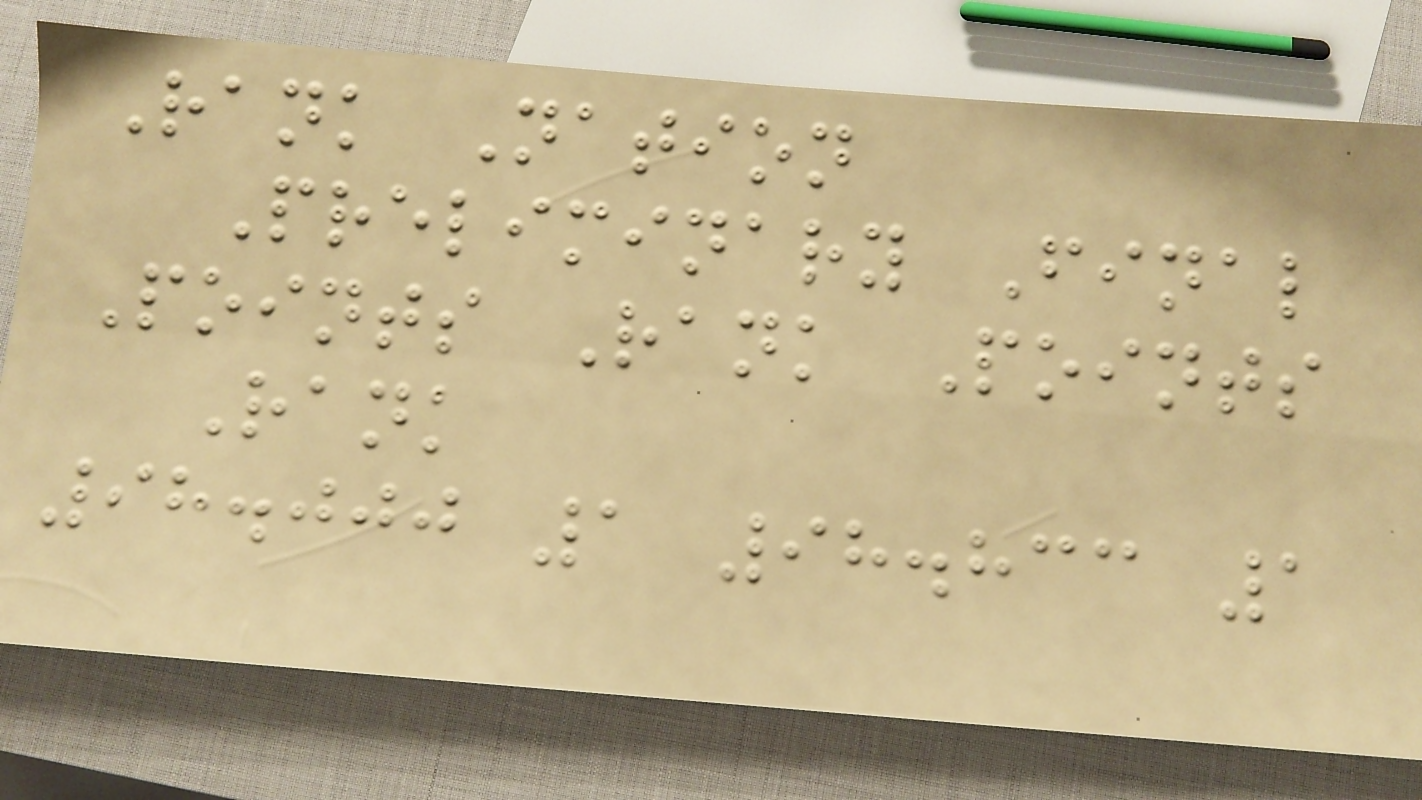Rank Nation
Preliminary Final
Points Rank Points
Rank
98.000 1 98.833 1
